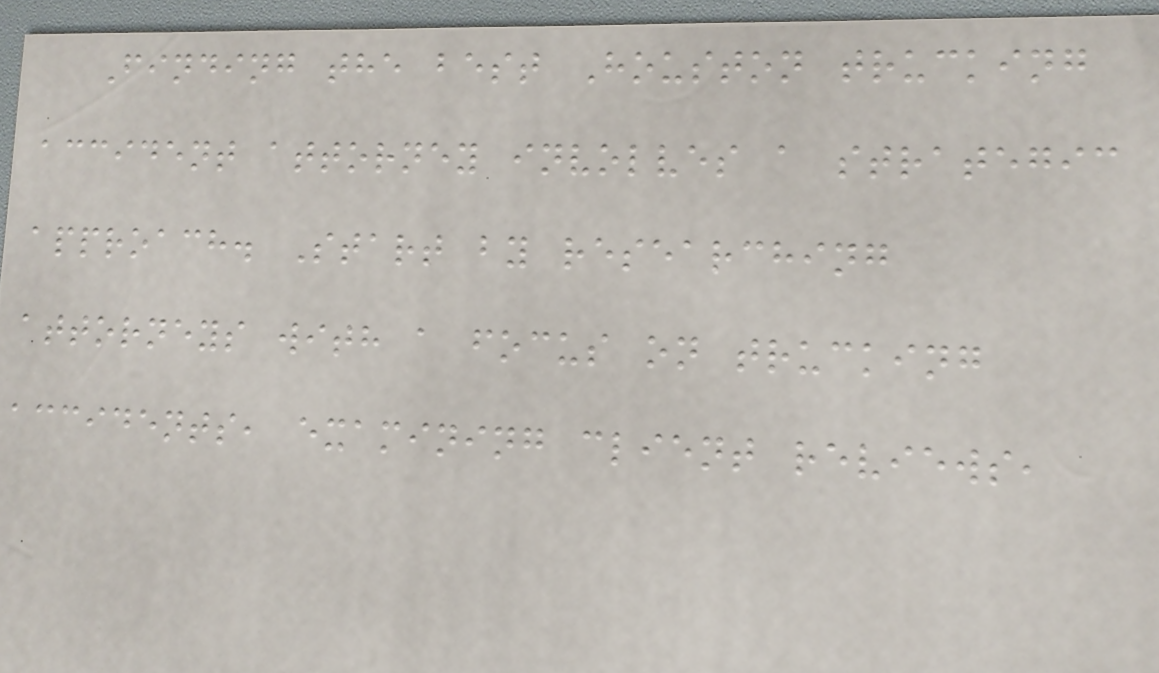Finding the best Houston trucking
accident attorney involves a strategic
approach. Start by researching
attorneys with a focus on trucking
accidents, examining client reviews,
